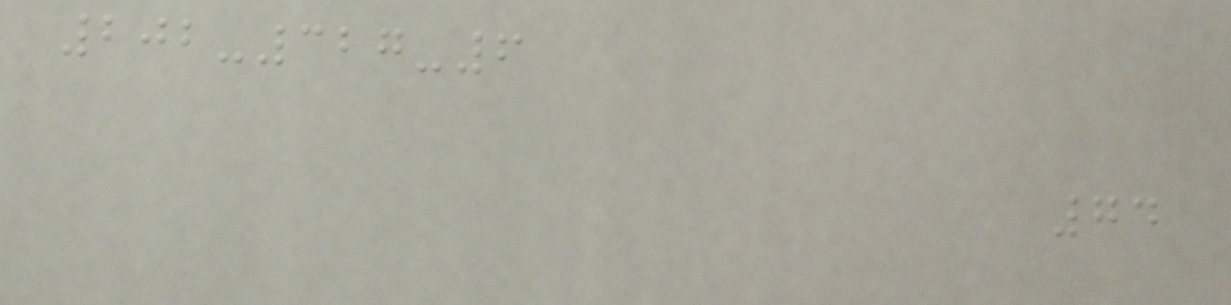202-327-6
74
